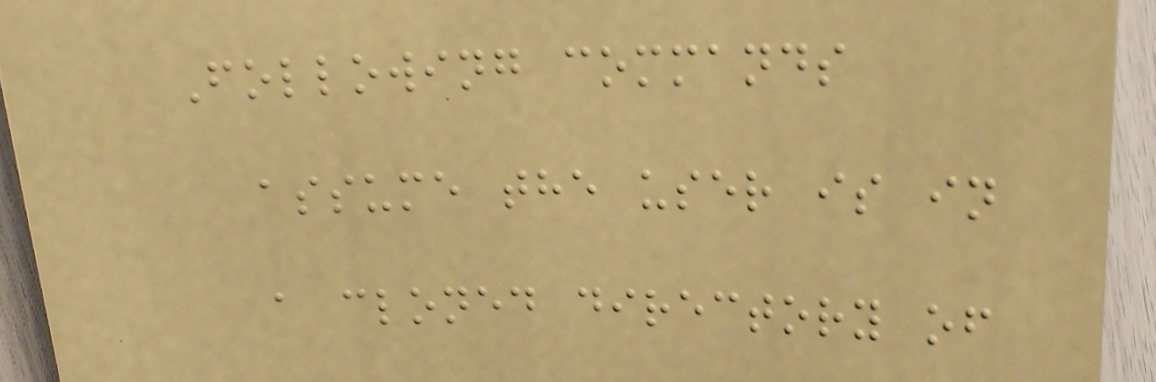Following commands
assume the user is in
a cloned directory of
